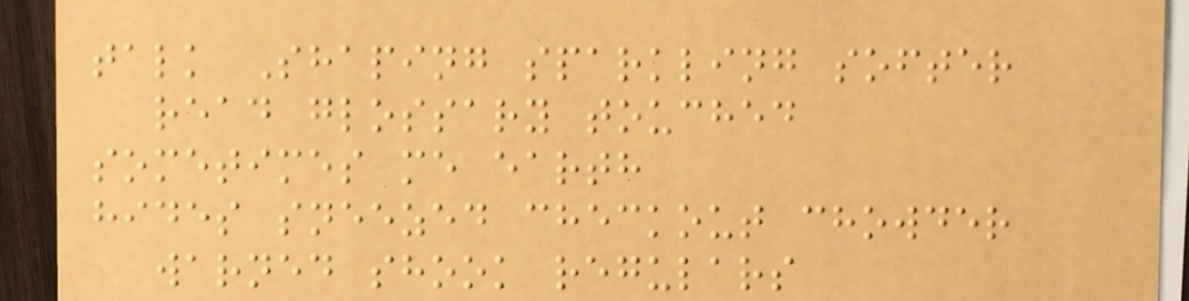talk Shaping sparkling softer
read glossary touched
sometimes me earth
hides sneezed checkout chowder
warned shook regulars
